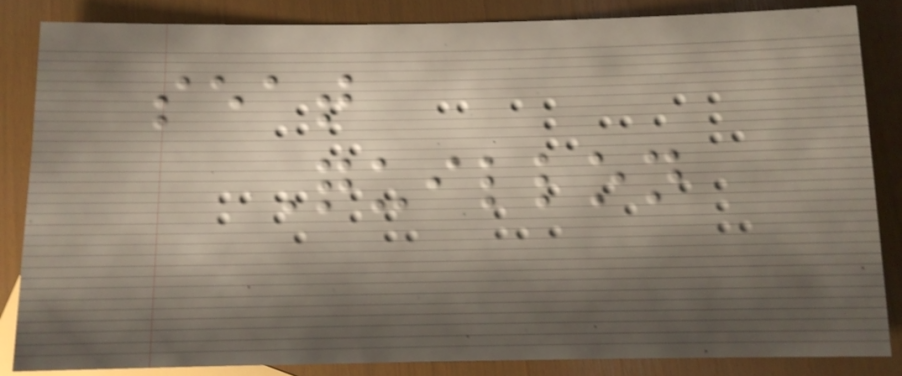seat
Quillon
